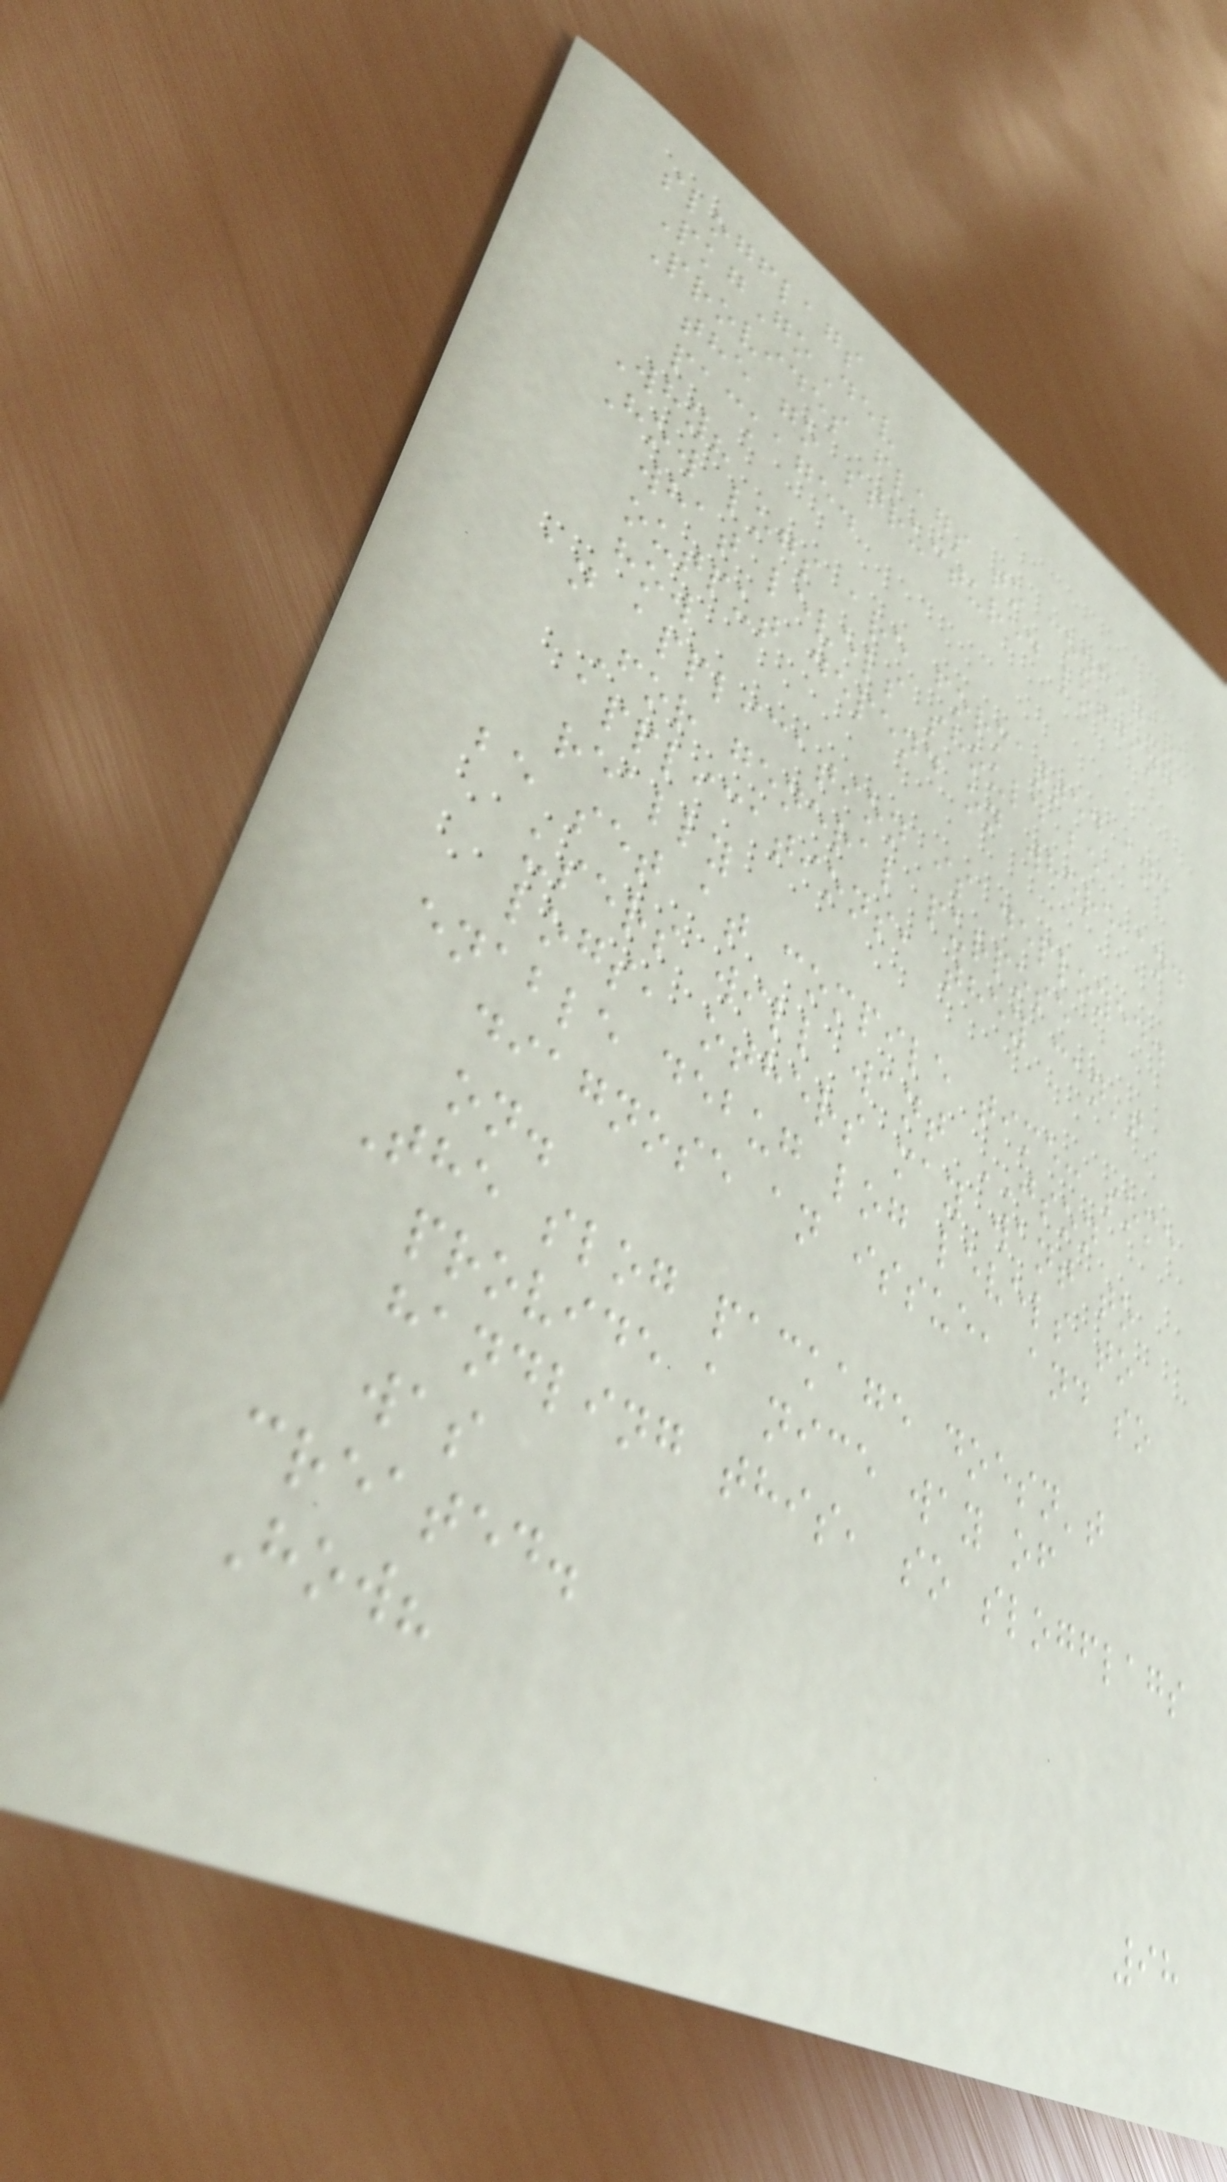slogflags
PkgGoDev
Provides flags to configure
the go structured logging
package.
Why?
How logs are formatted and
what levels should be
output depend on where and
how
an application is deployed.
For general purpose
applications, they can't
really
be set at compile time: some
users will want JSON
logs, others may want to
enable debug log levels to
diagnose an issue, and so
on.
The slog package doesn't
provide a nice way of
handling this, so slogflags
was
created.
How?
98
